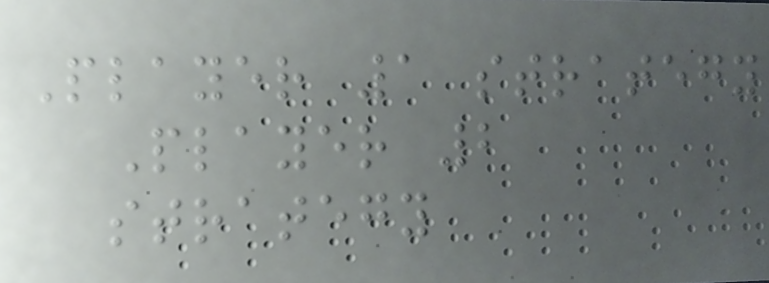Player 1 strategy
Player 2
strategy
